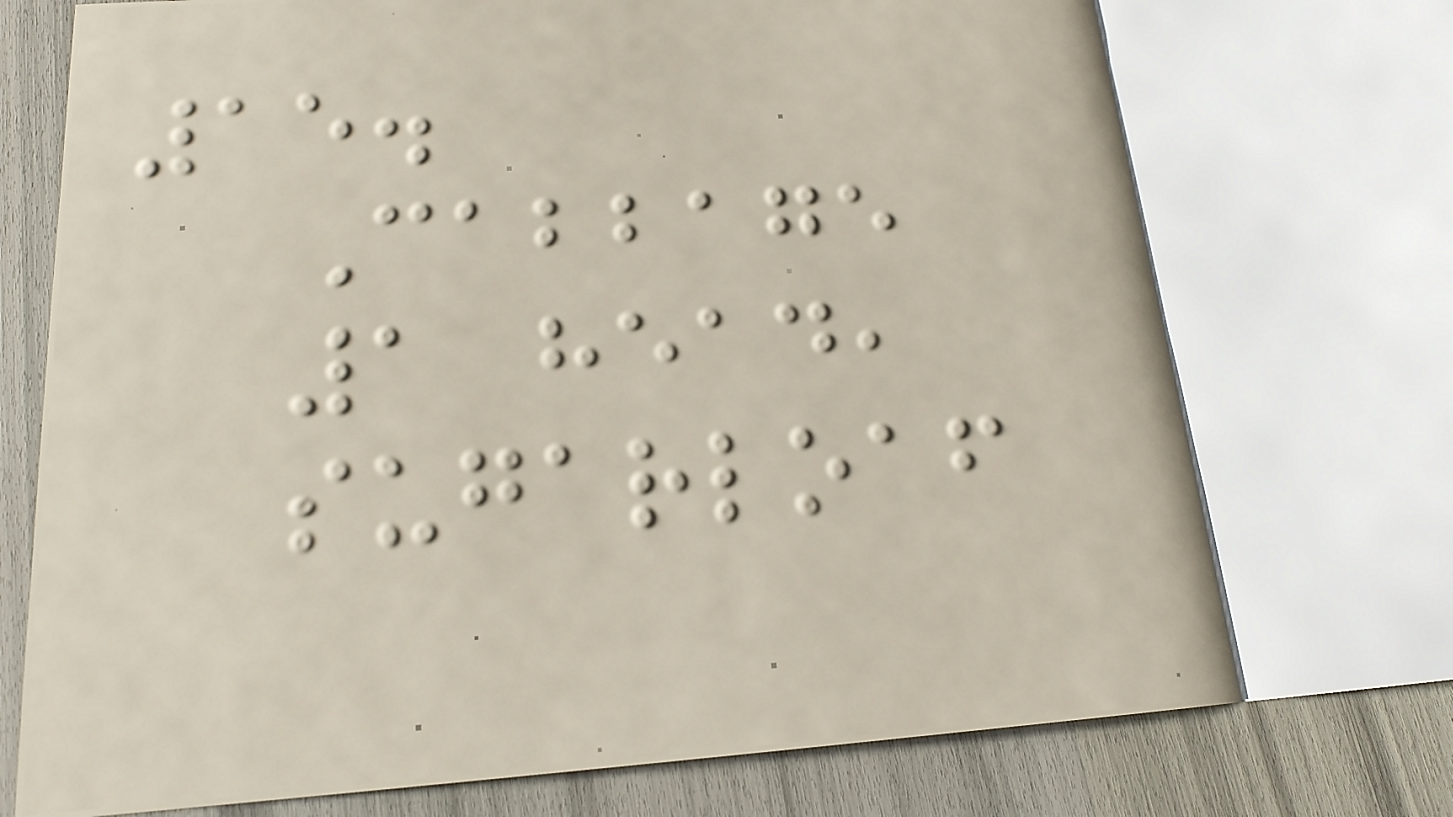15.
Cabbage
1 head,
sugarloaf
